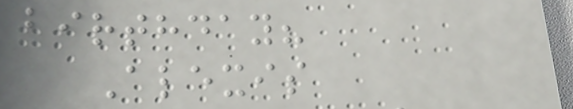birthday?
Alexis
